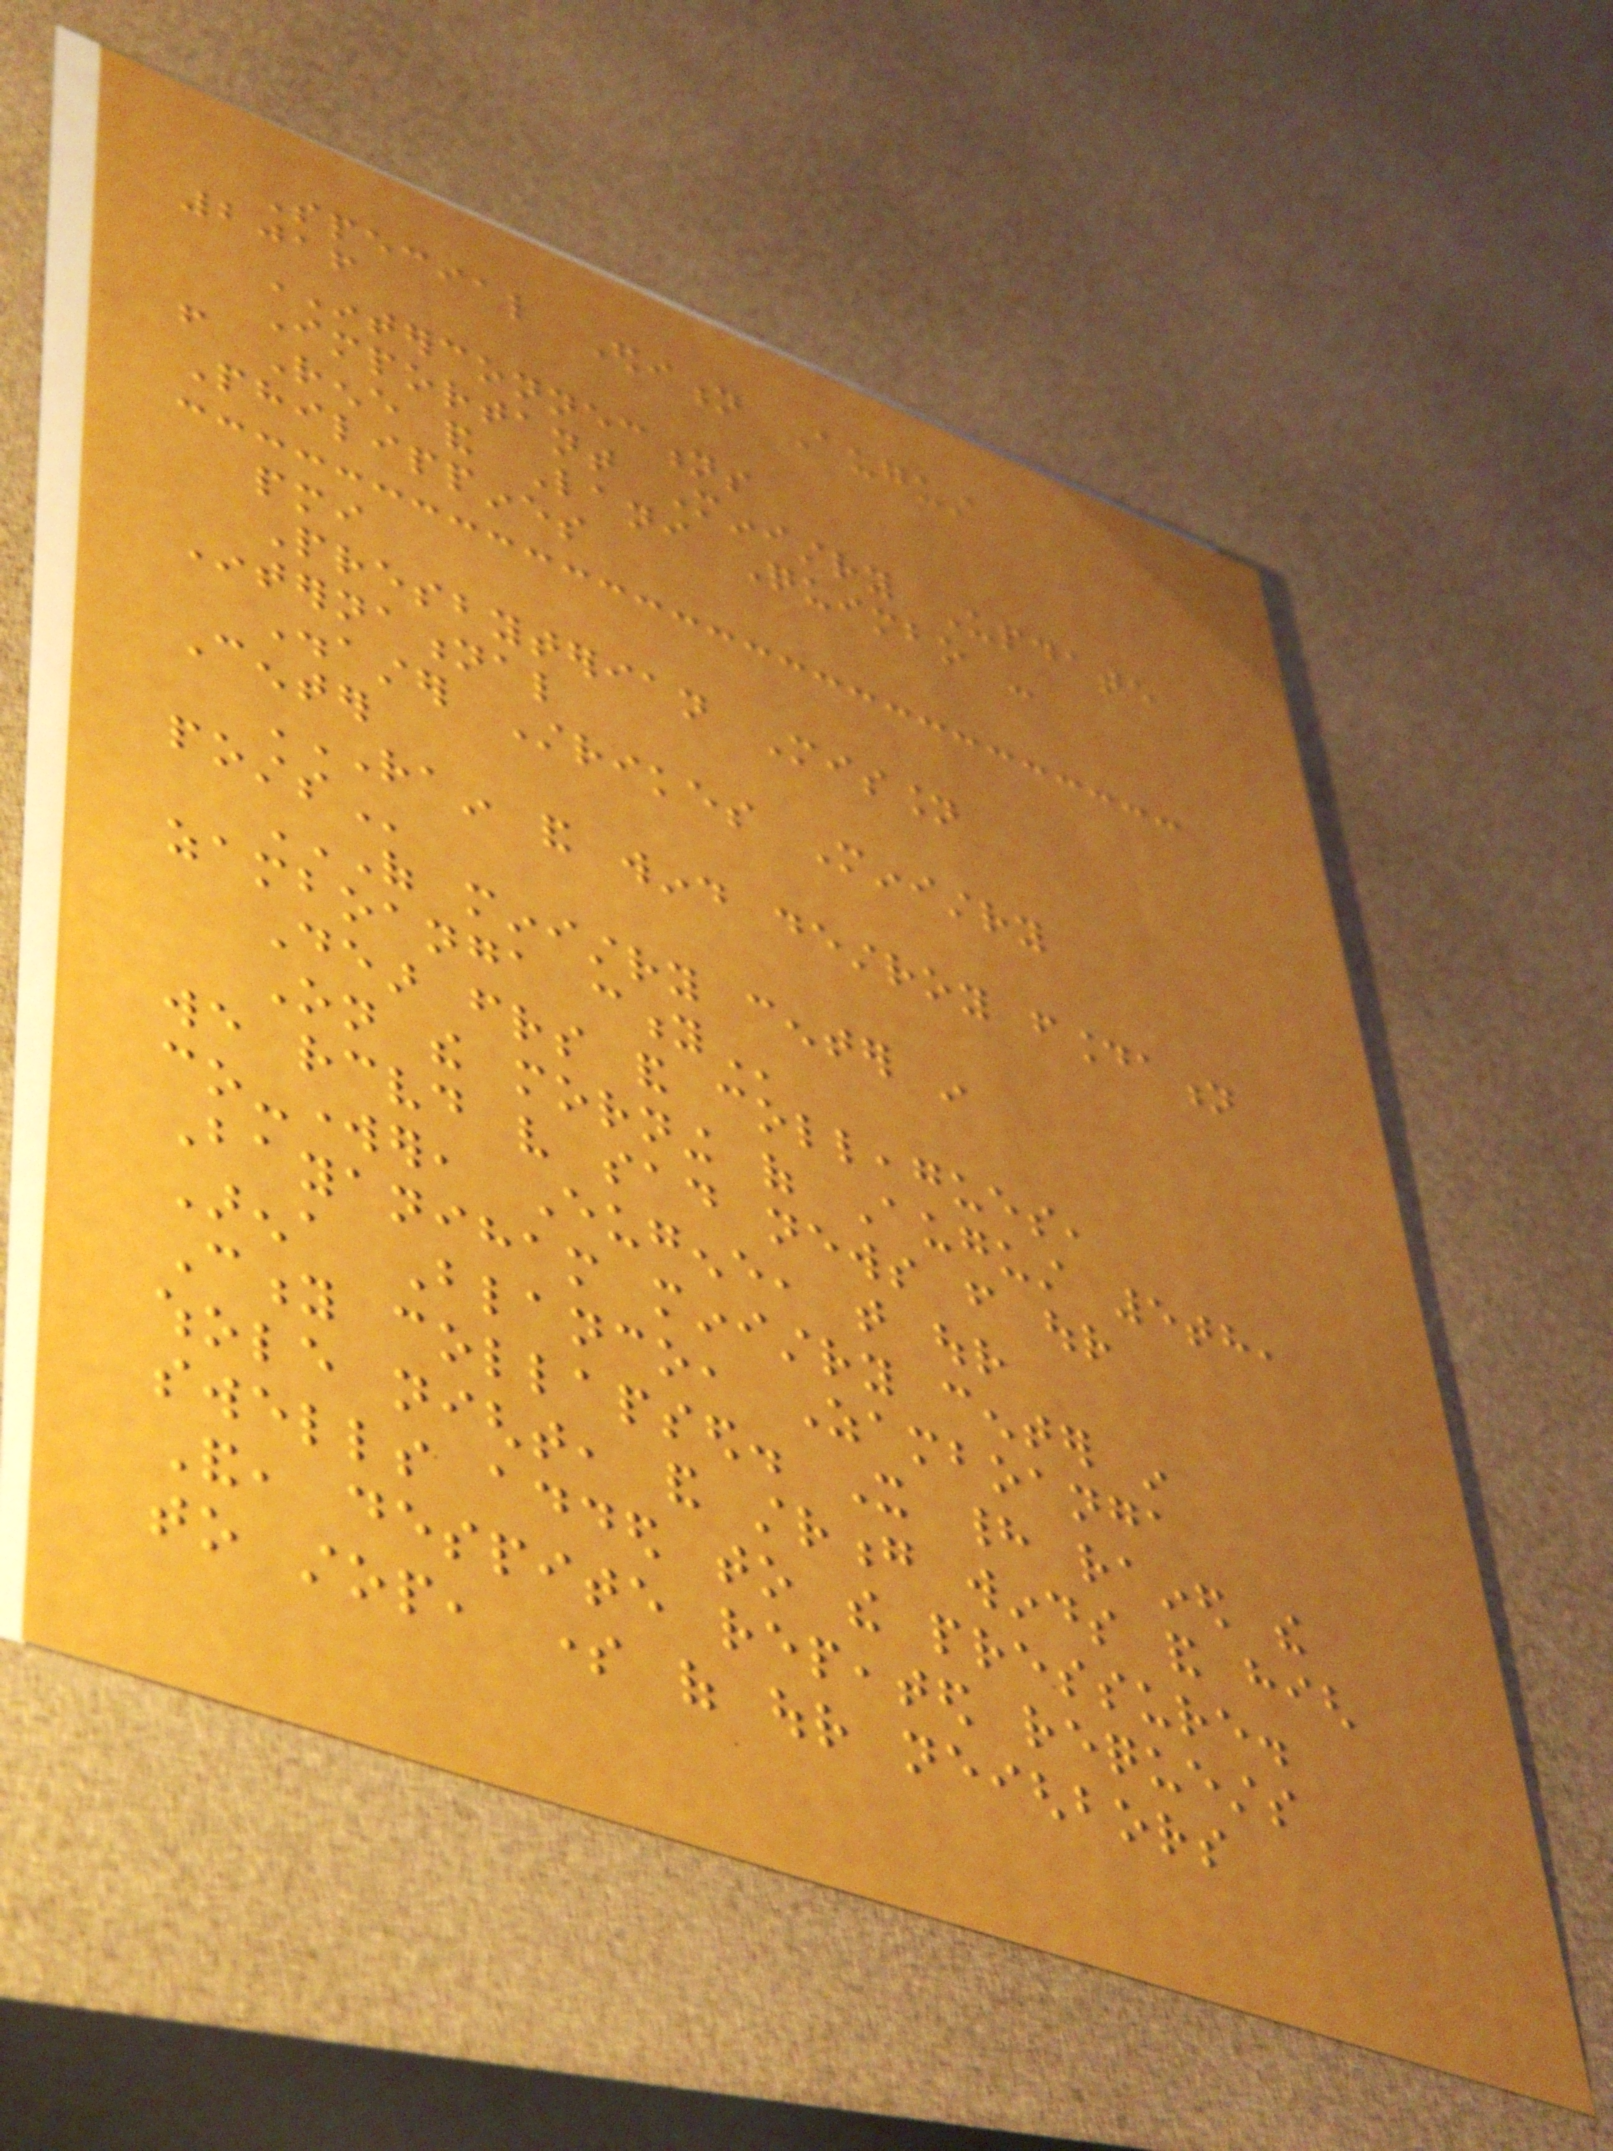Special Edition August
2016
INTERCONNECTIONS
Important Ministry Update
from Rene and Lani Quimbo -
Philippines
pmi
Presbyterian Mission
International
Disaster Strikes Ministry
Center
RAIN AND WIND DESTROY FOUNDATION
POSTS
OF MINISTRY CENTER IN
ZAMBOANGA CITY
Dear friends and colleagues,
On the morning of August 5th,
we received very sad news from our
co-worker, Eugene, that our
Bayaniham ministry center in
Arena Blanco, Zamboanga
City collapsed. It had rained the
whole night, and strong winds and high
swells added to the pressure.
And, despite repeated requests
to stop, some of our neighbors
